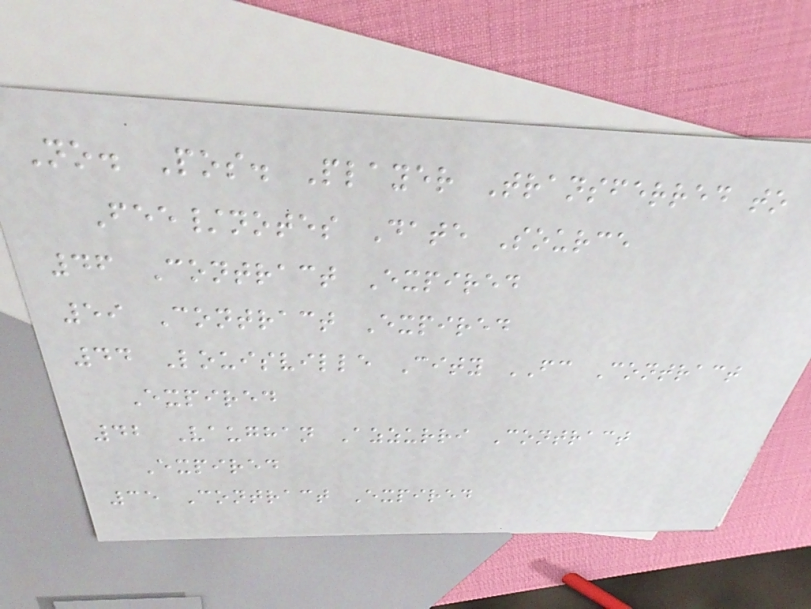No. Pos. Player Transferred to
Fee/notes Date Source
46 Contract Expired
59 Contract Expired
44 Louisville City FC Contract
Expired
42 Vaughan Azzurri Contract
Expired
35 Contract Expired
